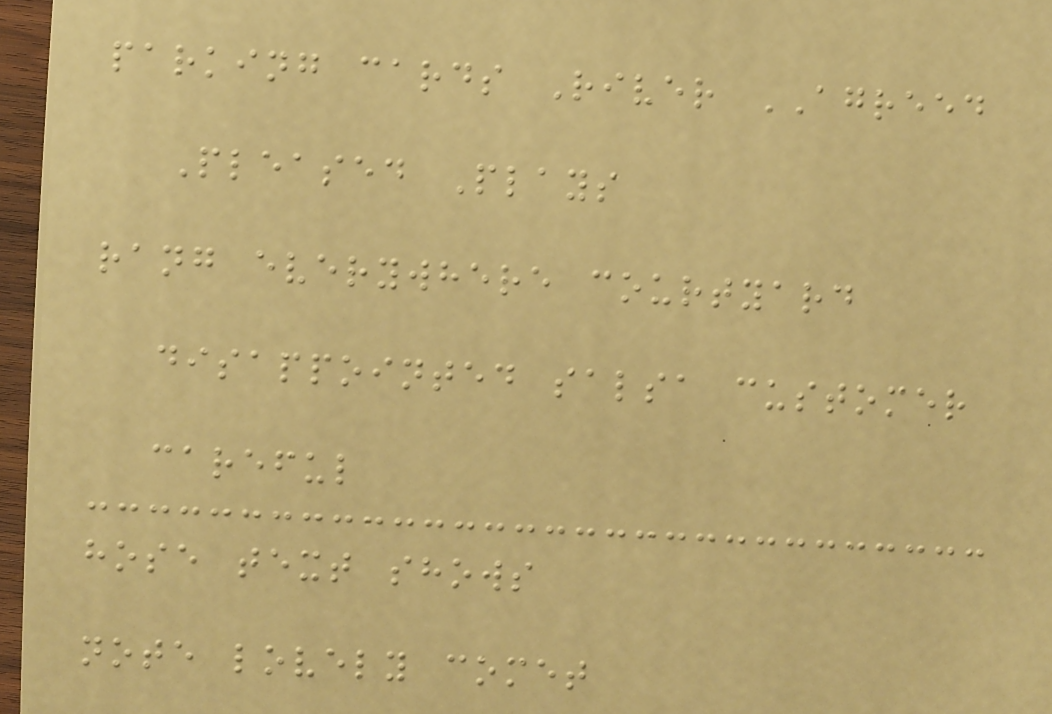parking cards River AGREED
Pleased Plays
rang everywhere courtyard
disappointed salsa customer
careful
hose text shows
note lovely comet
